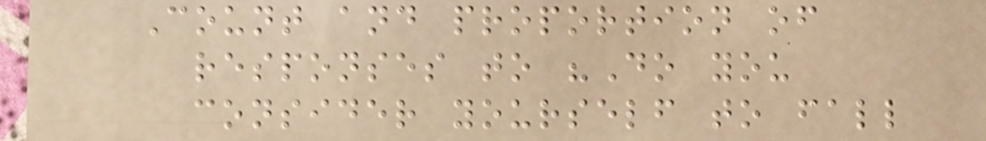Count and proportion of
responses to "Do you
consider yourself to fall
